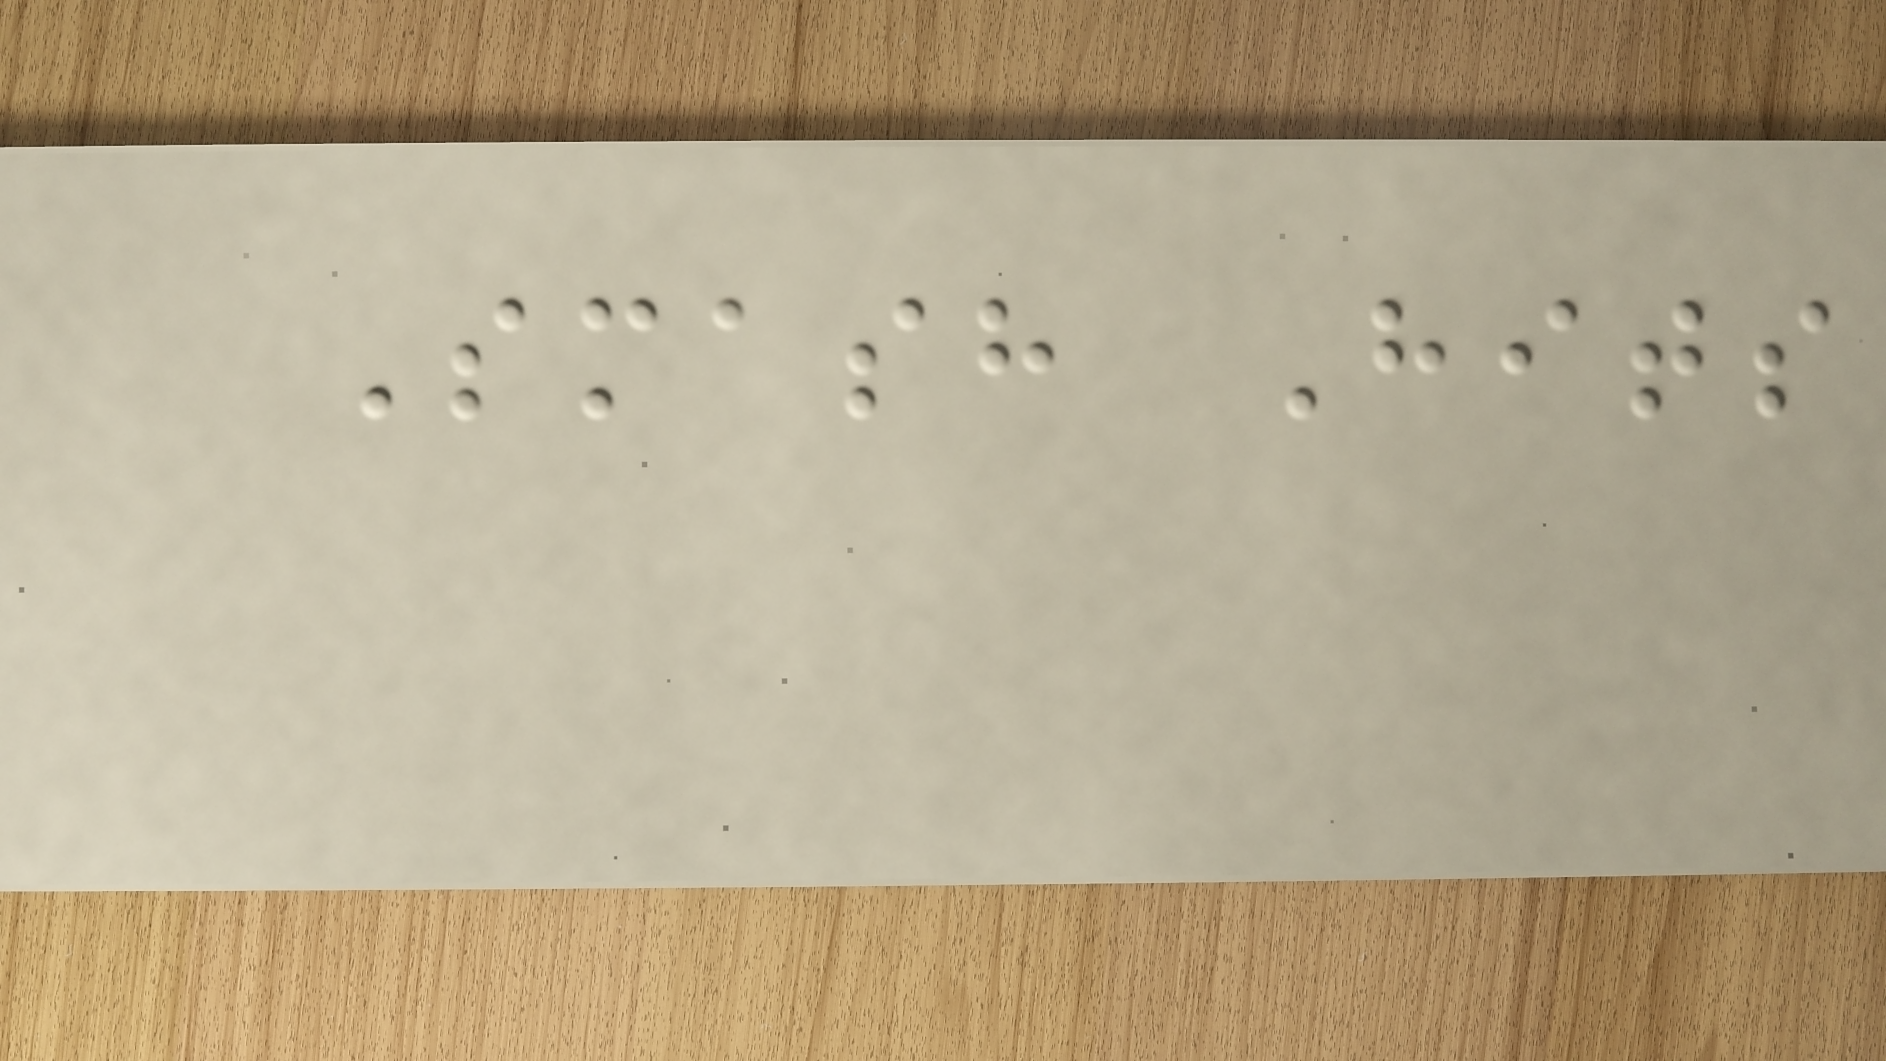Smash Hits
